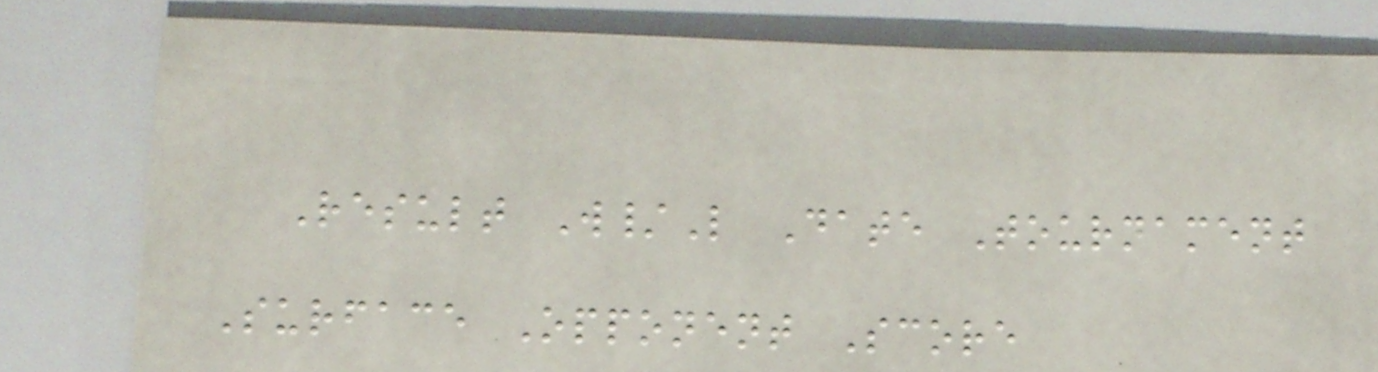Result W/L Date Tournament
Surface Opponent Score
